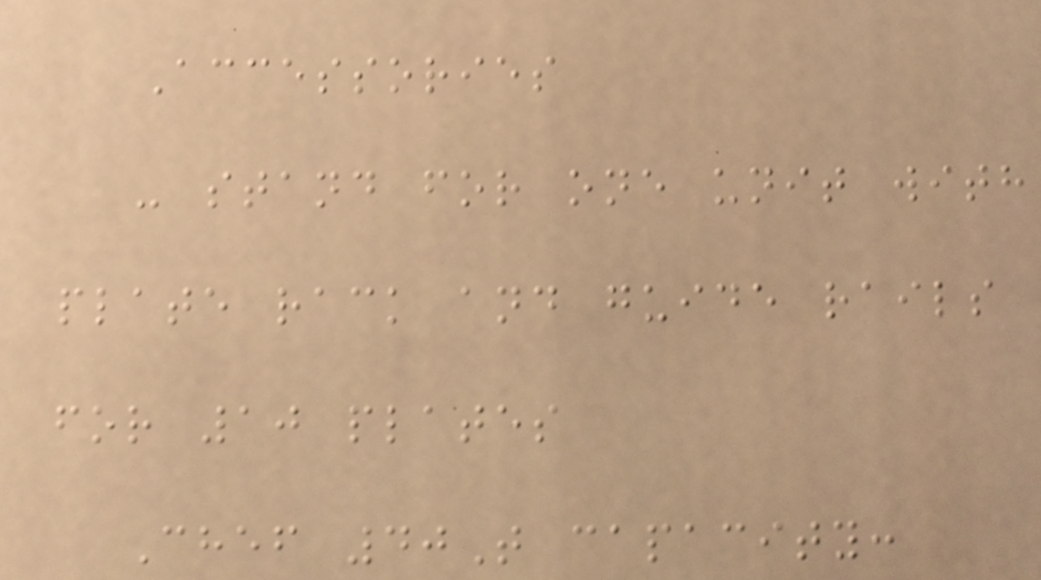Accessories
- stand for one unit with
plate rack and guide rails
for 10 plates
Chef 40T capacity:
